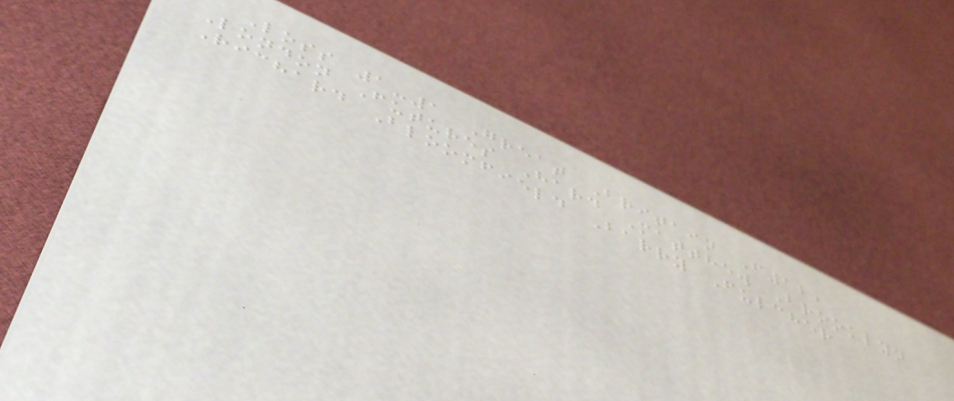Loss 1-1 Great Britain F12,
London Futures Hard Matthew Brooklyn
Richard Bloomfield Barry Fulcher
